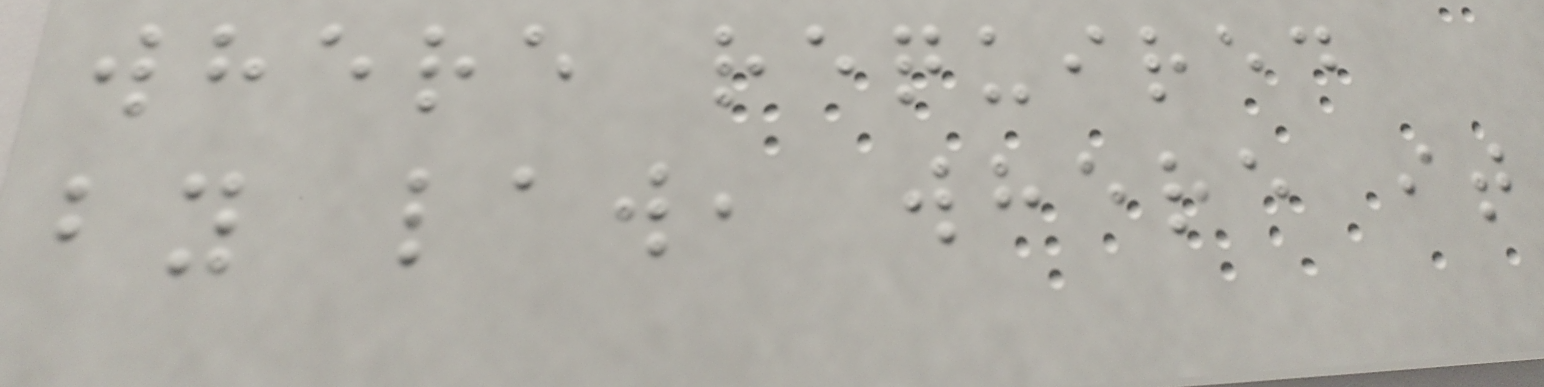where required
by law, where it
